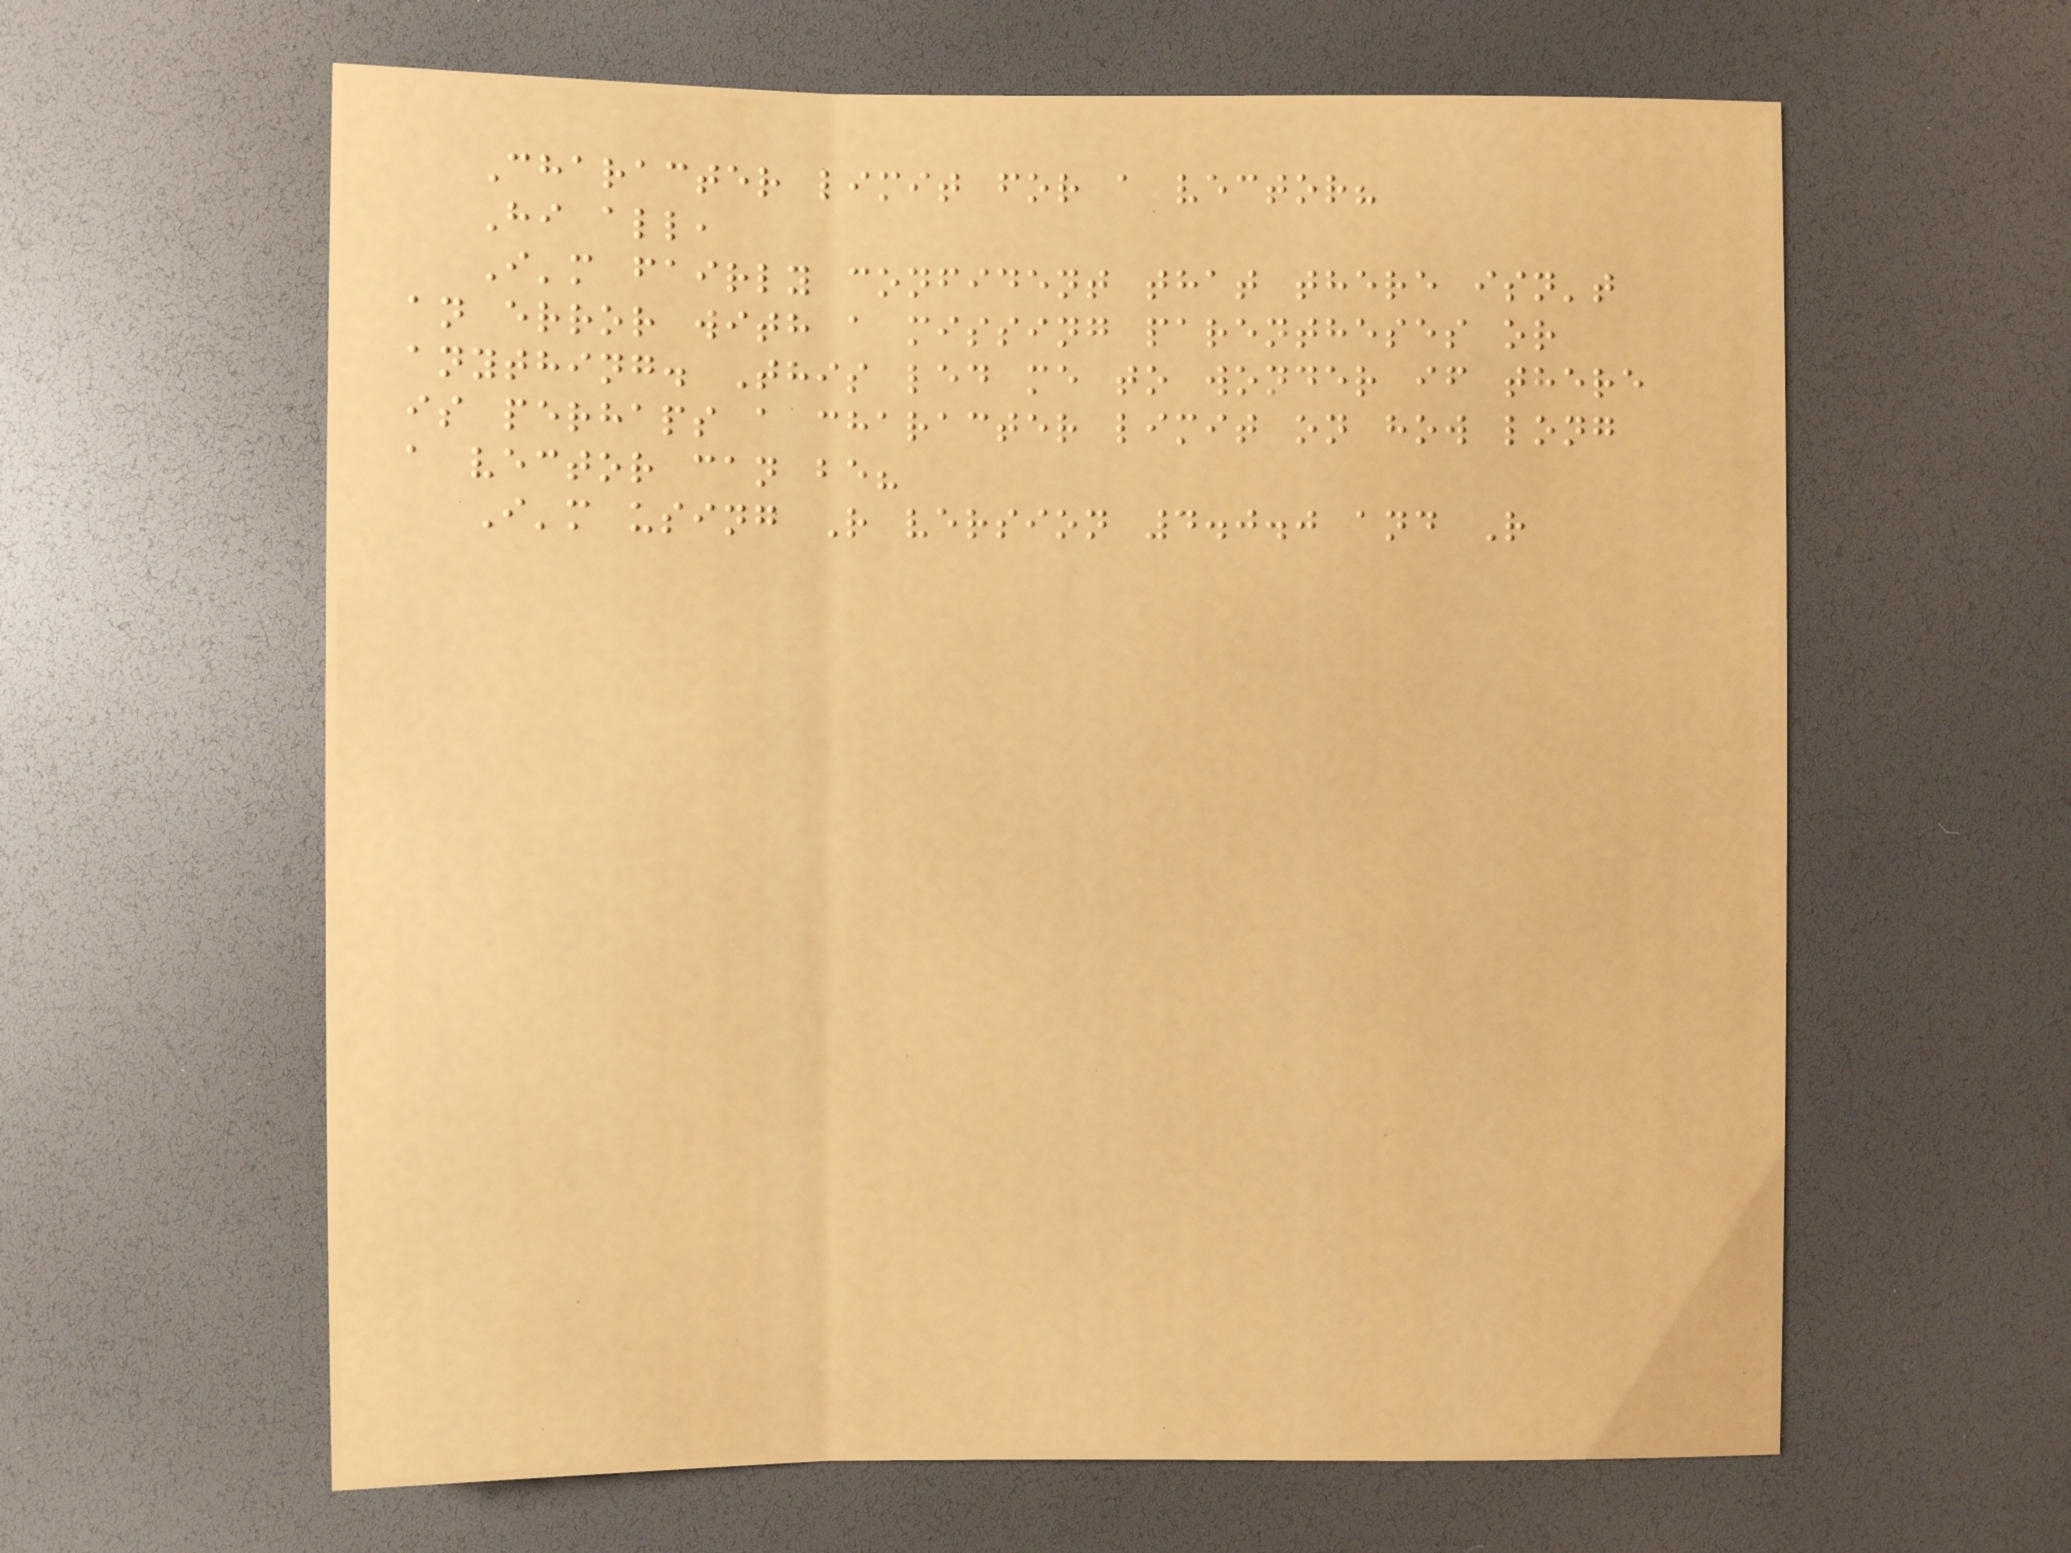Character limit for a vector?
Hi all,
I'm fairly confident that there isn't
an error with a missing parentheses or
anything. This led me to wonder if there
is perhaps a character limit on how long
a vector can be?
I'm using R version 4.0.0 and R
